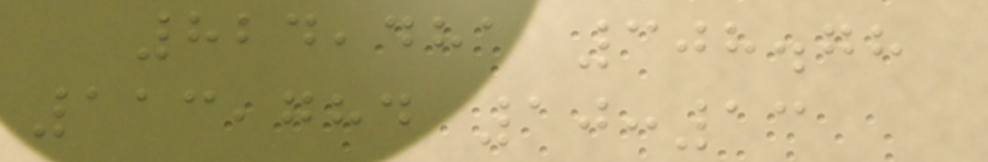824,481 308.78
113,784 10:13
